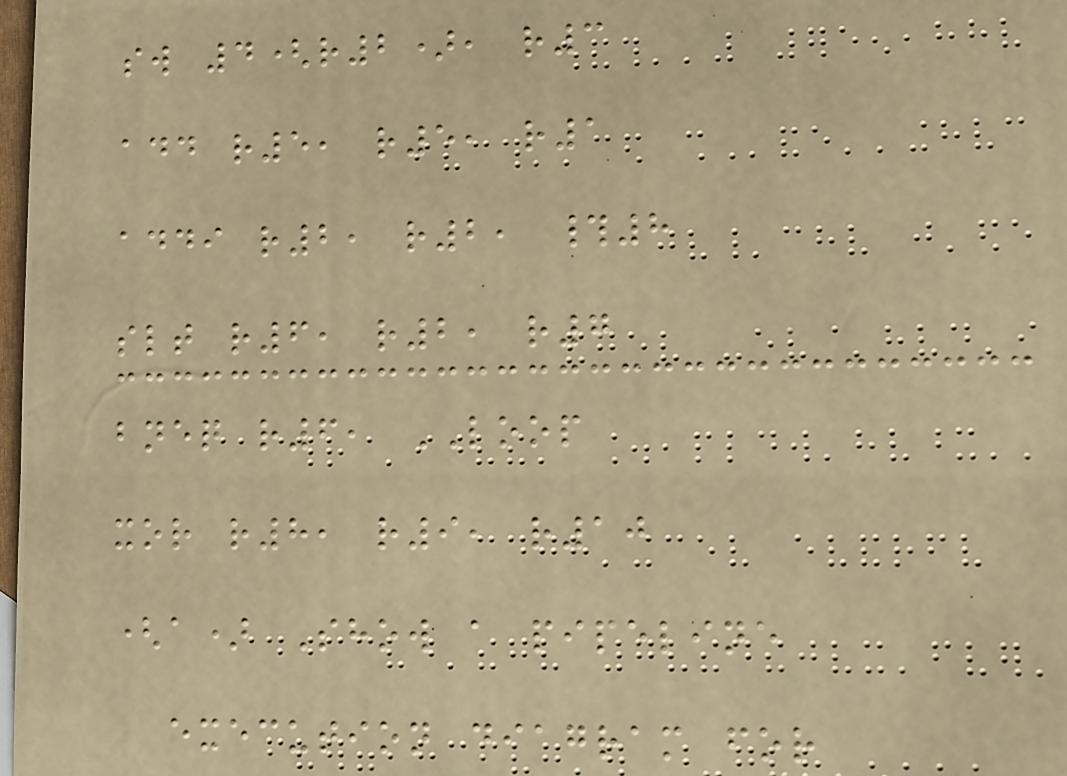sw 4(r2), r3
add r5, r5, r1
addi r2, r2, #8
slt r6, r2, r7
bneq r6, LOOP
xor r8, r9, r10
(a) Show a pipeline
execution diagram for
